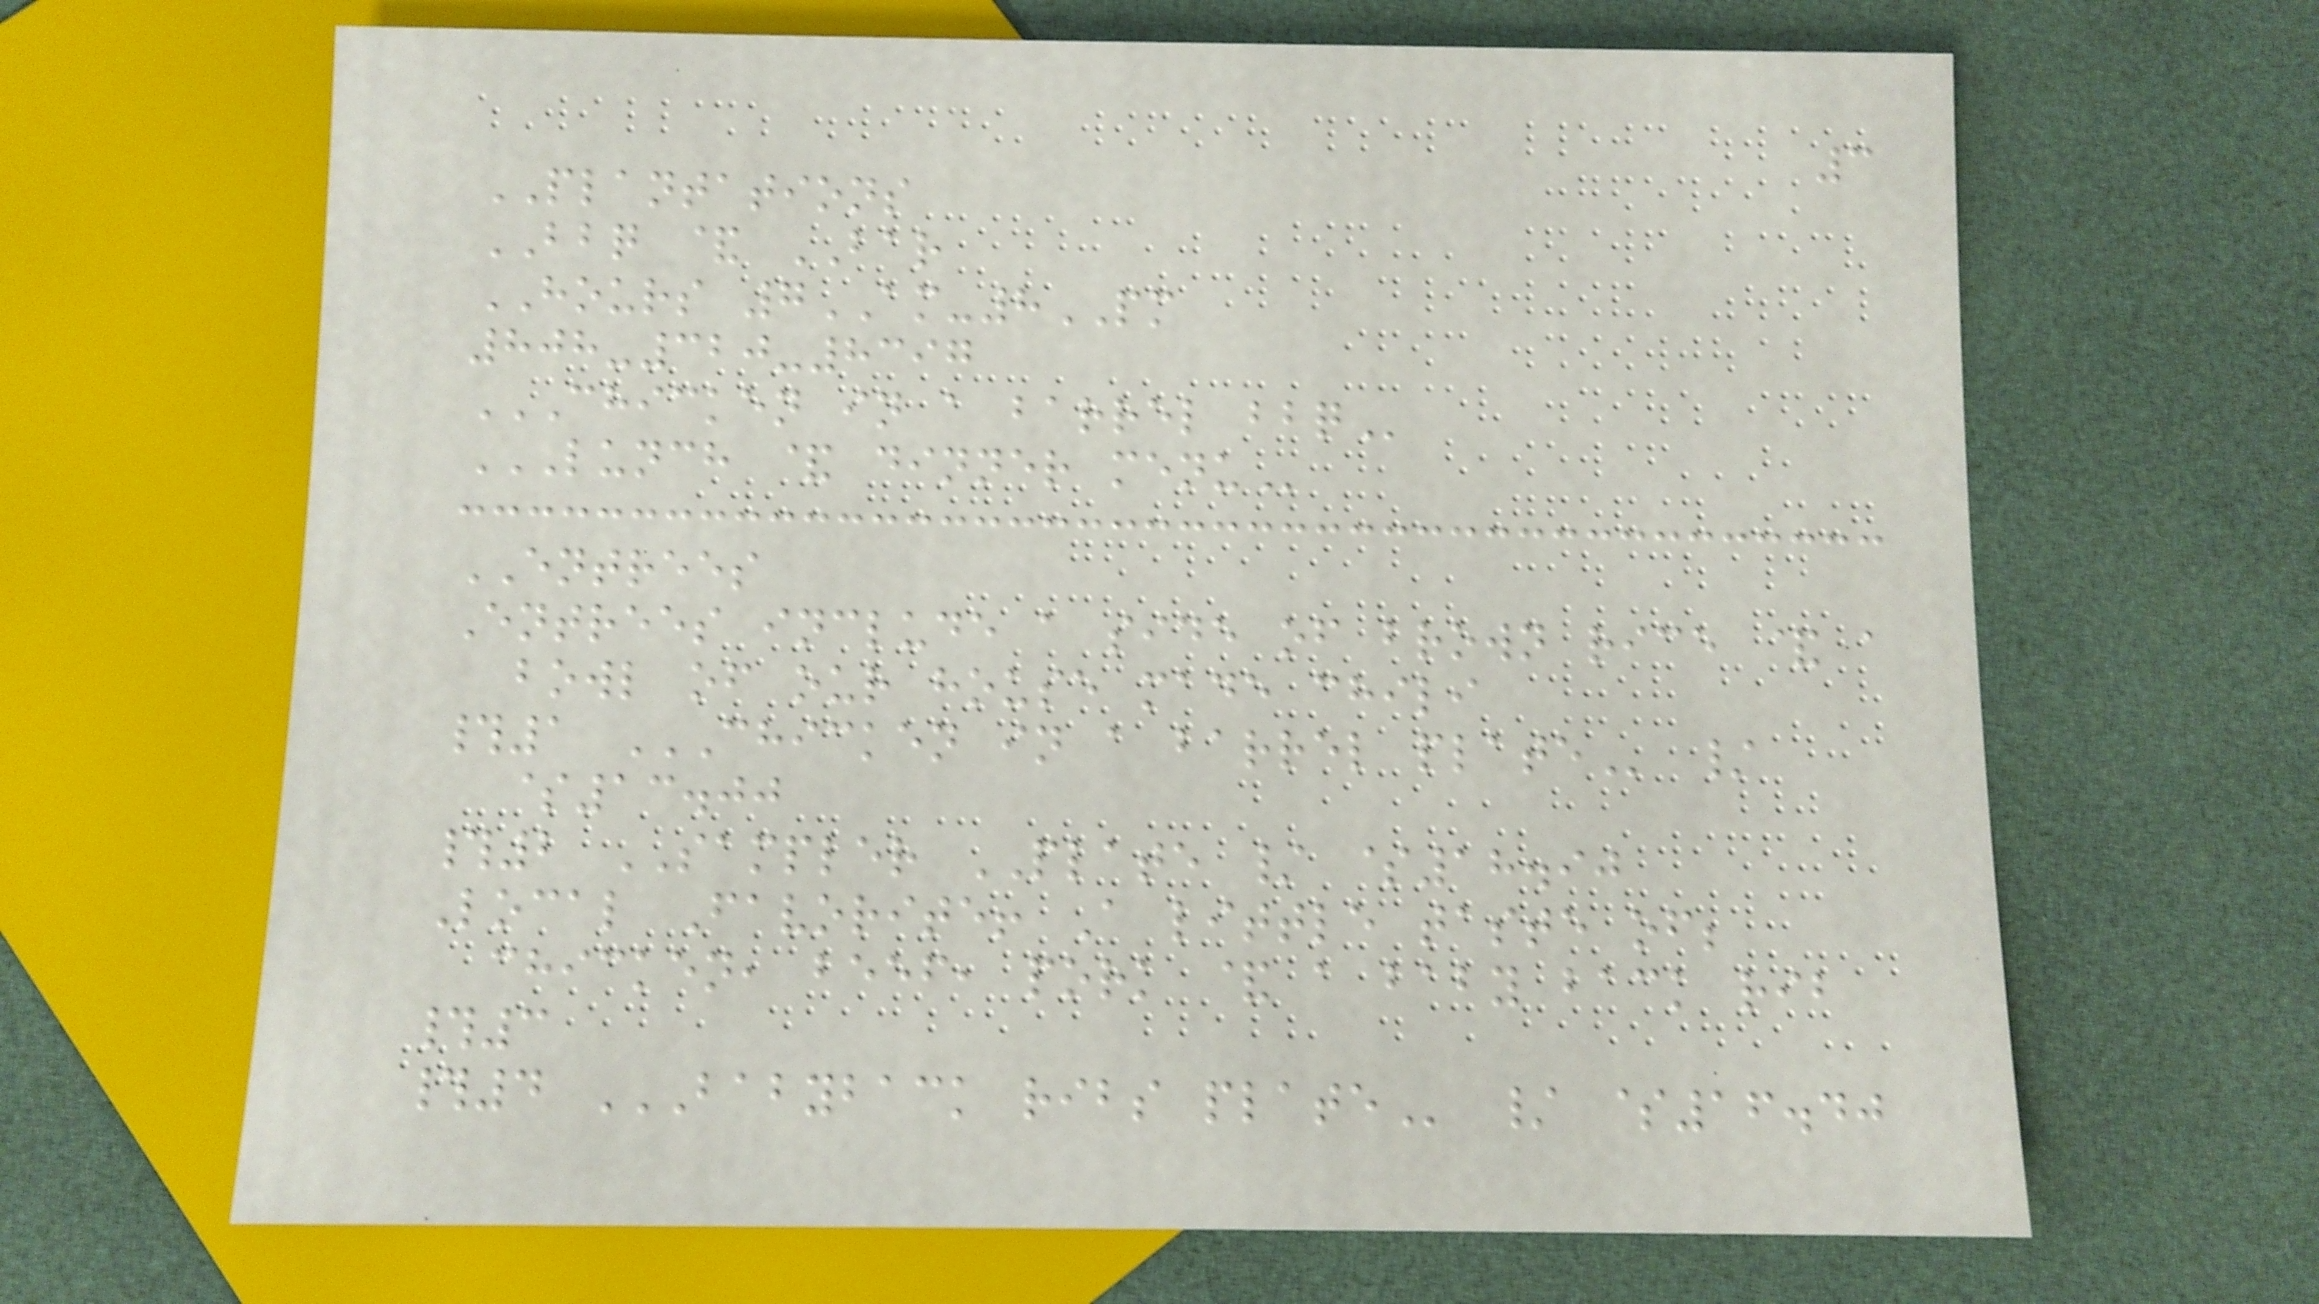3
PLANTATIONS
BBQ & BAR
HOURS 7AM-8PM
808-320-8397
CHICKEN IN A BARREL BBQ
LUNCH & DINNER MENU
ENTREES
Entrees include a side of brown rice & a
bowl of our house made chili
#1 CHICKEN IN A BARREL PLATE /
$13.00
#2 SAMPLER PLATE / $18.90
Local Favorite! A little taste of;
chicken, beef, pork & a baby back rib
#3
#4 BABYBACK RIBS PLATE / $16.40
